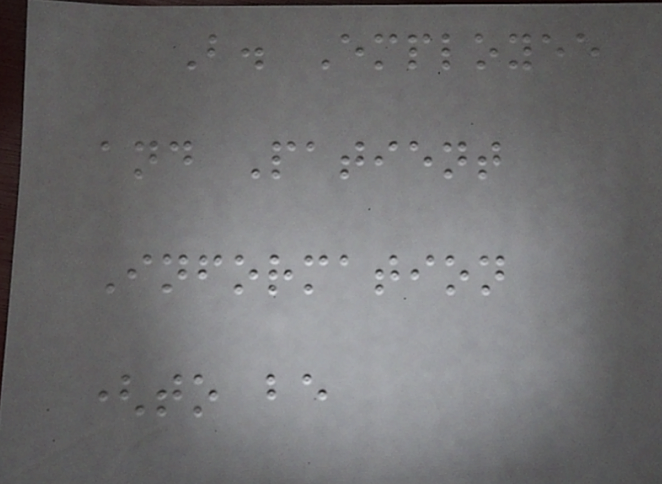B. Employee
and Patient
Information
(to be
